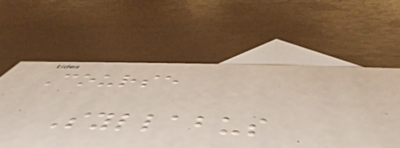Course
Syllabus
